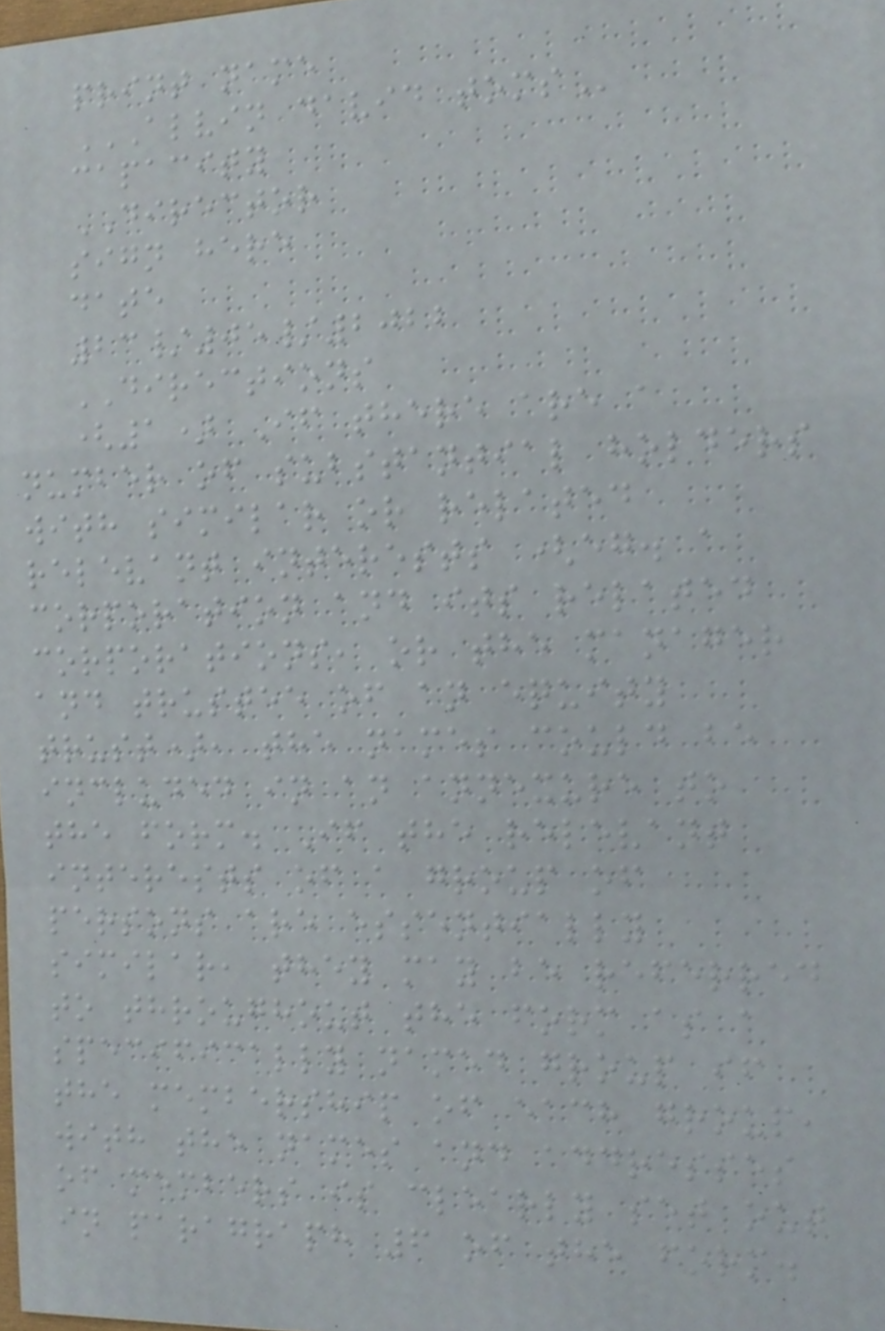print name
ALVIN DAVID TOMS
capacity
DIRECTOR
sign here
date
23/05/2022
DIRECTIONS
(1) If there are a
number of substantial holders
with similar or related
relevant interests (eg. a
corporation and its related
corporations, or the manager
and trustee of an equity
trust), the names could be
included in an annexure to
the form. If the relevant
interests of a group of
persons are essentially
similar, they may be referred
to throughout the form as a
specifically named group if
the membership of each group,
with the names and addresses
of members is clearly set out
in paragraph 6 of the form.
